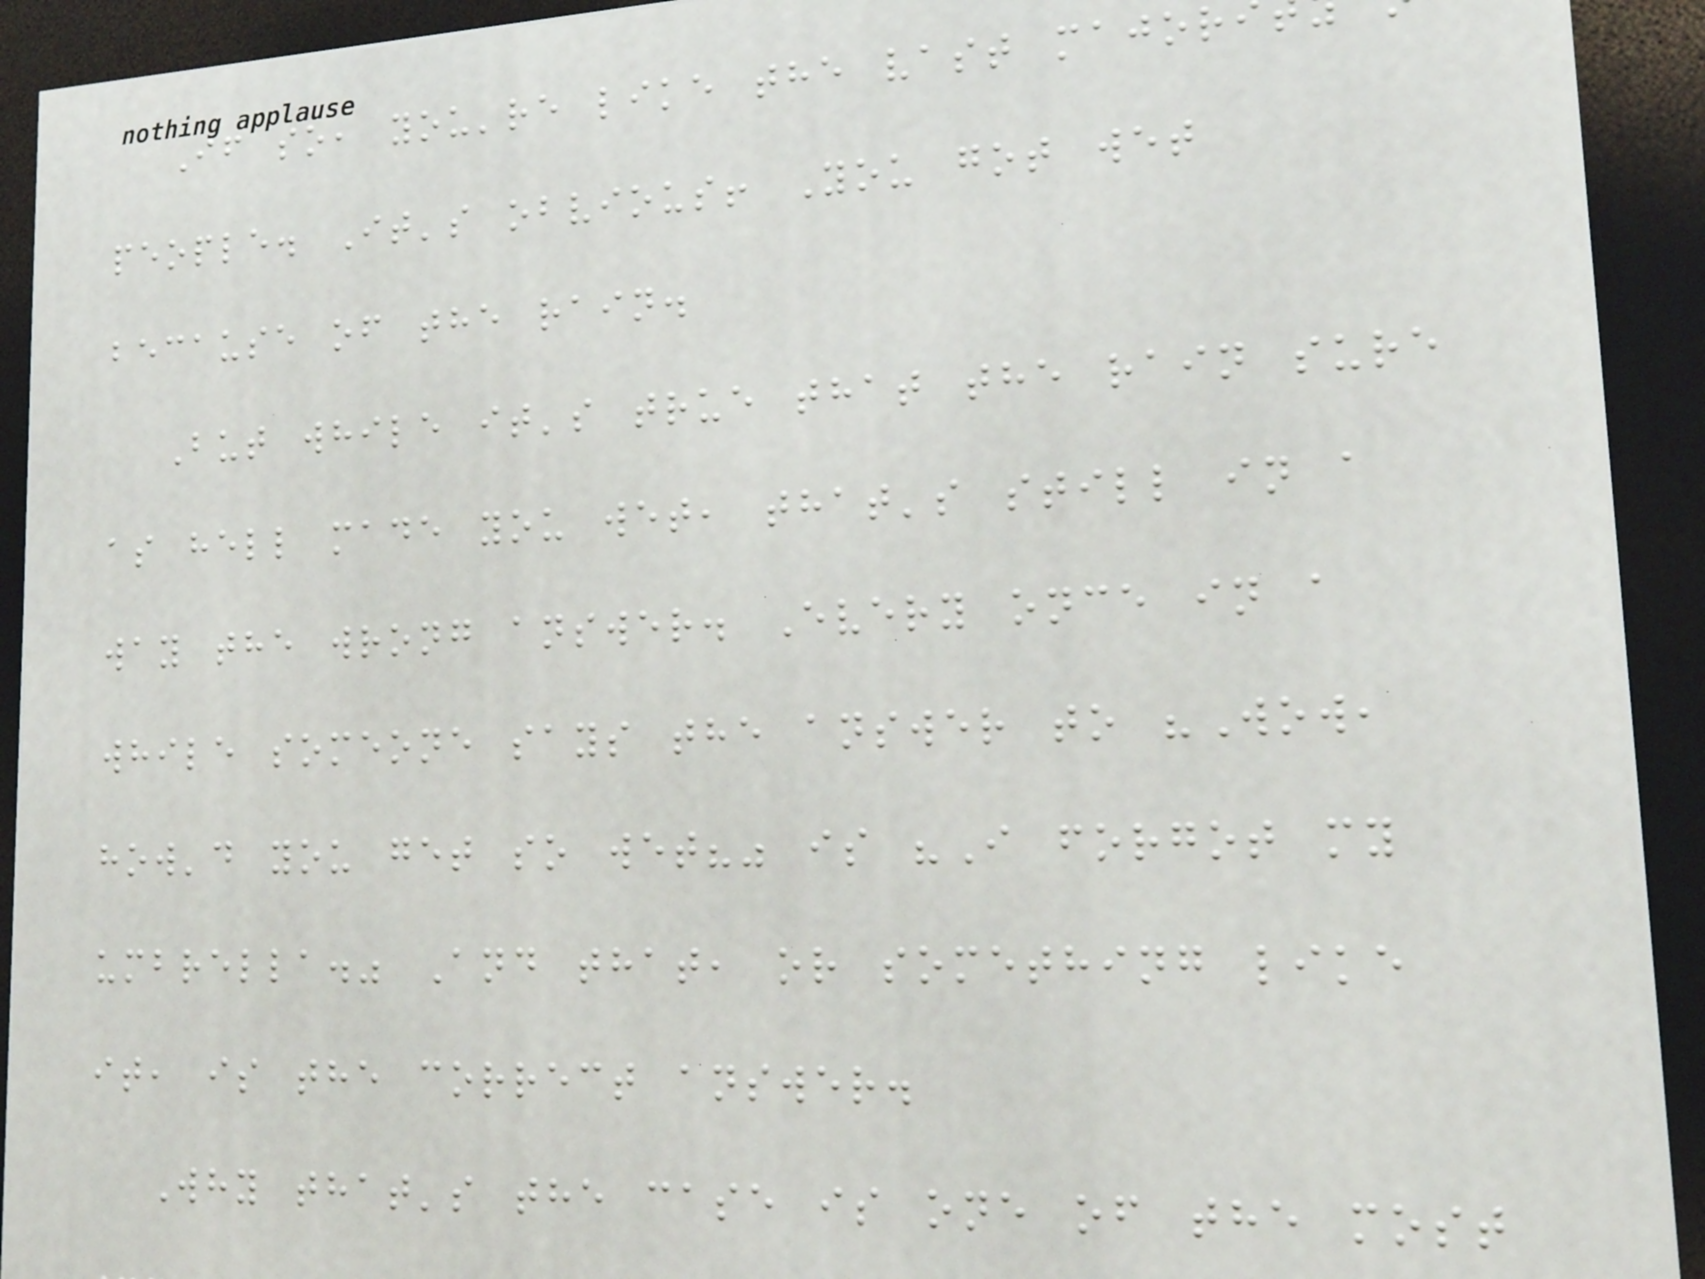If so, you're like the vast major
people. It's obvious! You got wet
because of the rain.
But while it's true that the rain sure
as hell made you wet, that's still in a
way the wrong answer. Every once in a
while someone says the answer to "Wow,
how'd you get so wet?" is "I forgot my
umbrella." And that, or something like
it, is the correct answer.
Why that's the case is one of the most
